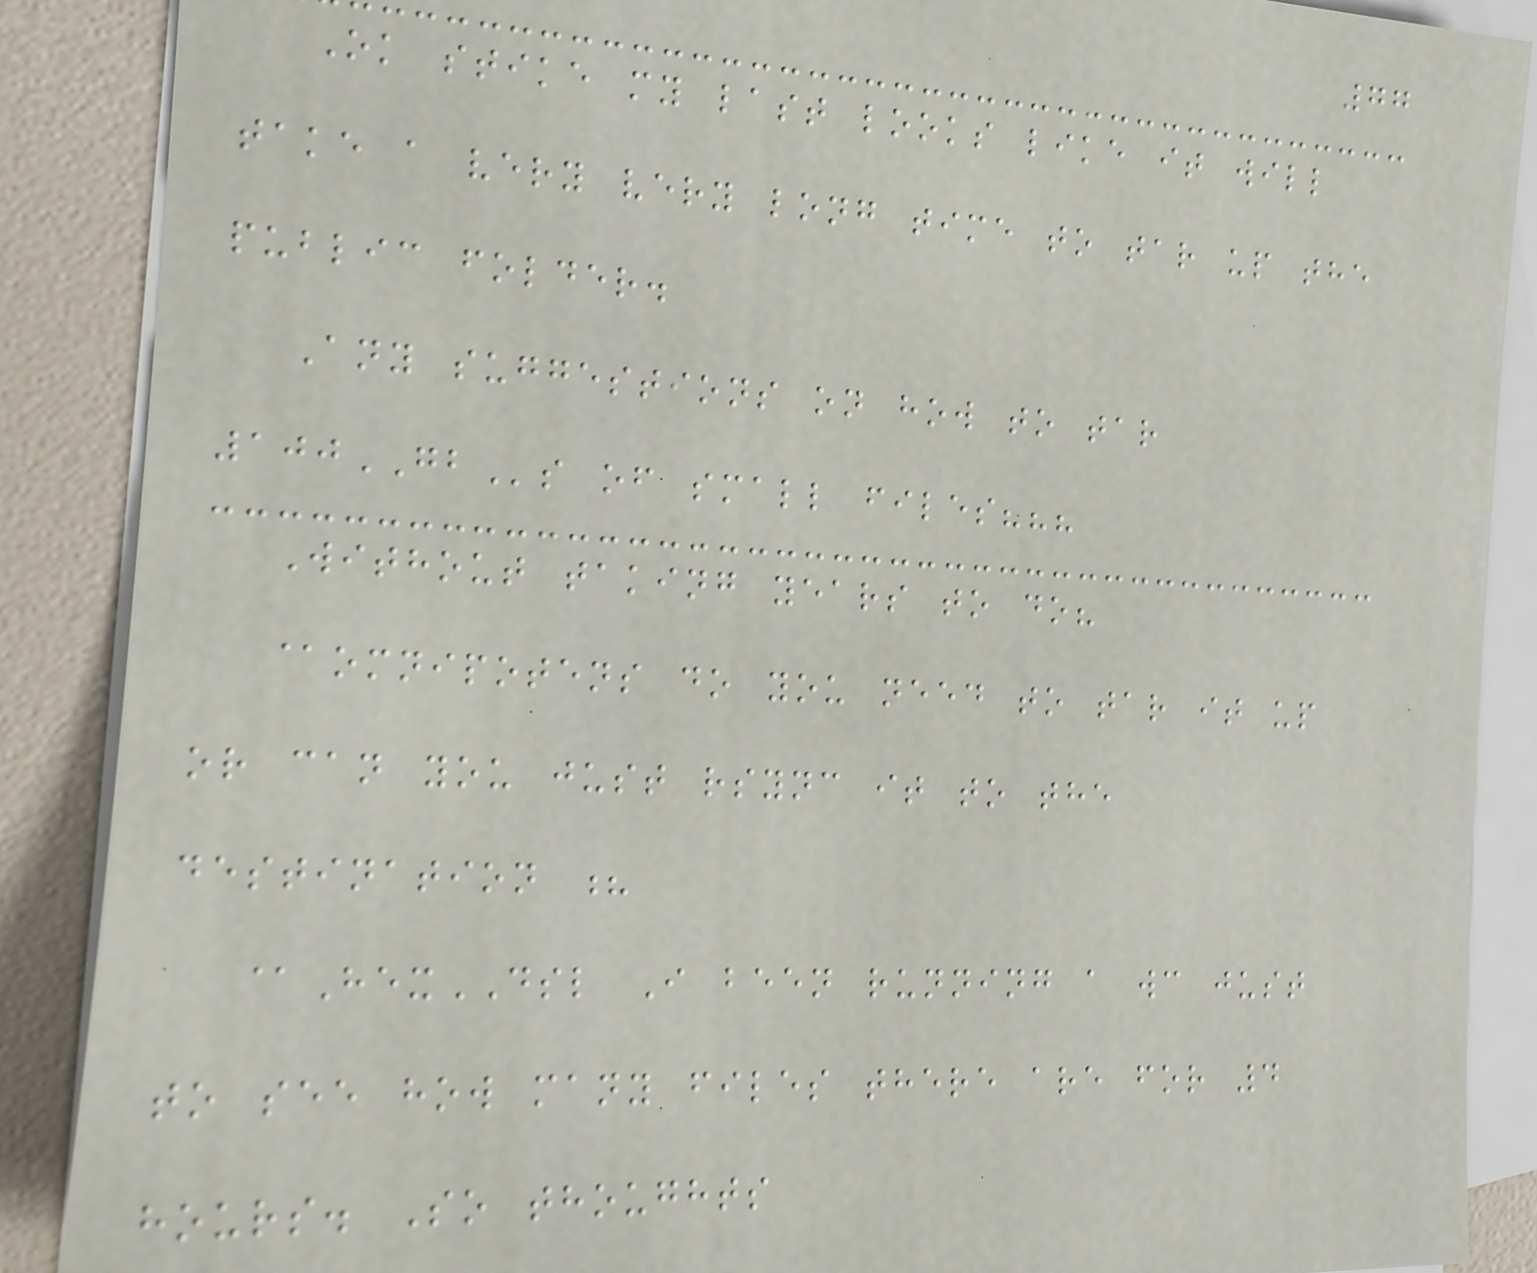77
Ok stike my last looks like it will
take a very very long time to tar up the
public folder.
Any suggestions on how to tar
100GBs of small files???
Without taking years to do?
@omnipotens do you need to tar it up
or can you just rsync it to the
destination ?
@HexDSL I been running a wc just
to see how many files there are for 4
hours. So thoughts
